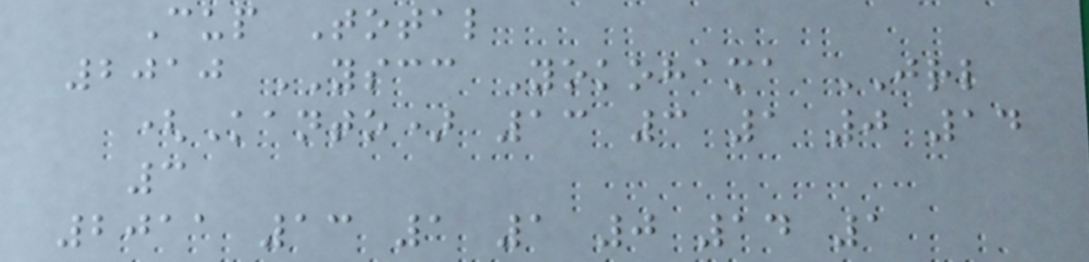Cup Total
2010 YSCC Yokohama JRL
(Kanto) 13 3 1 0 14
3
2011 13 1 1 0 14 1
